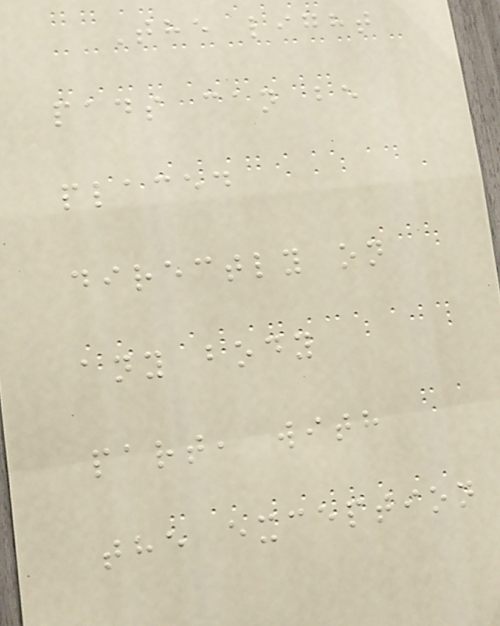The light
pads can be
placed
directly on
any body
part, with
the exception
